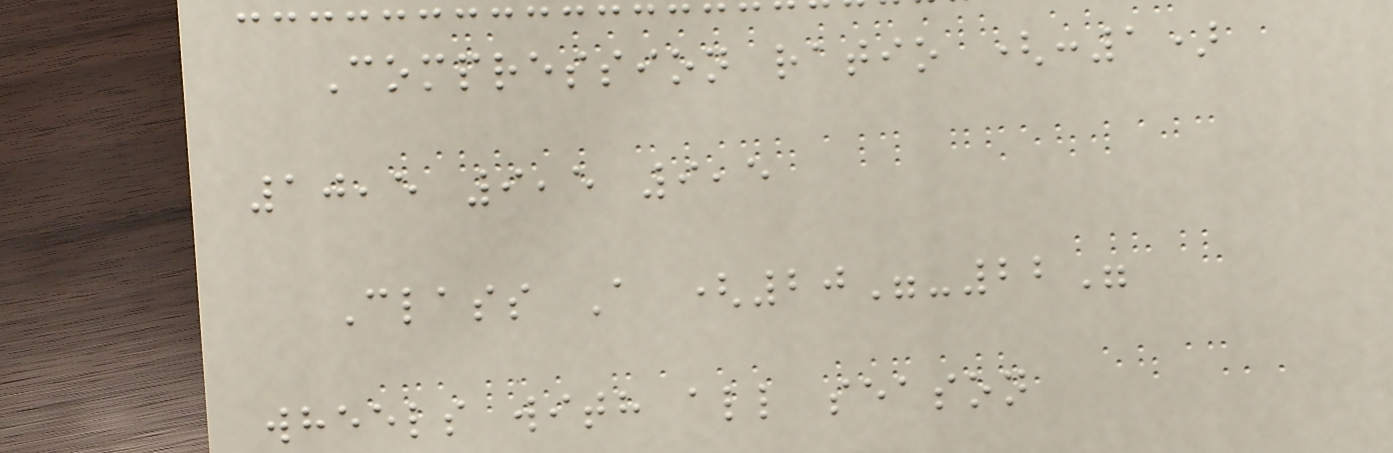Compression ratio (:1)
10,5 9,5 9,5
Class A (20"-22"
wheels with all season
